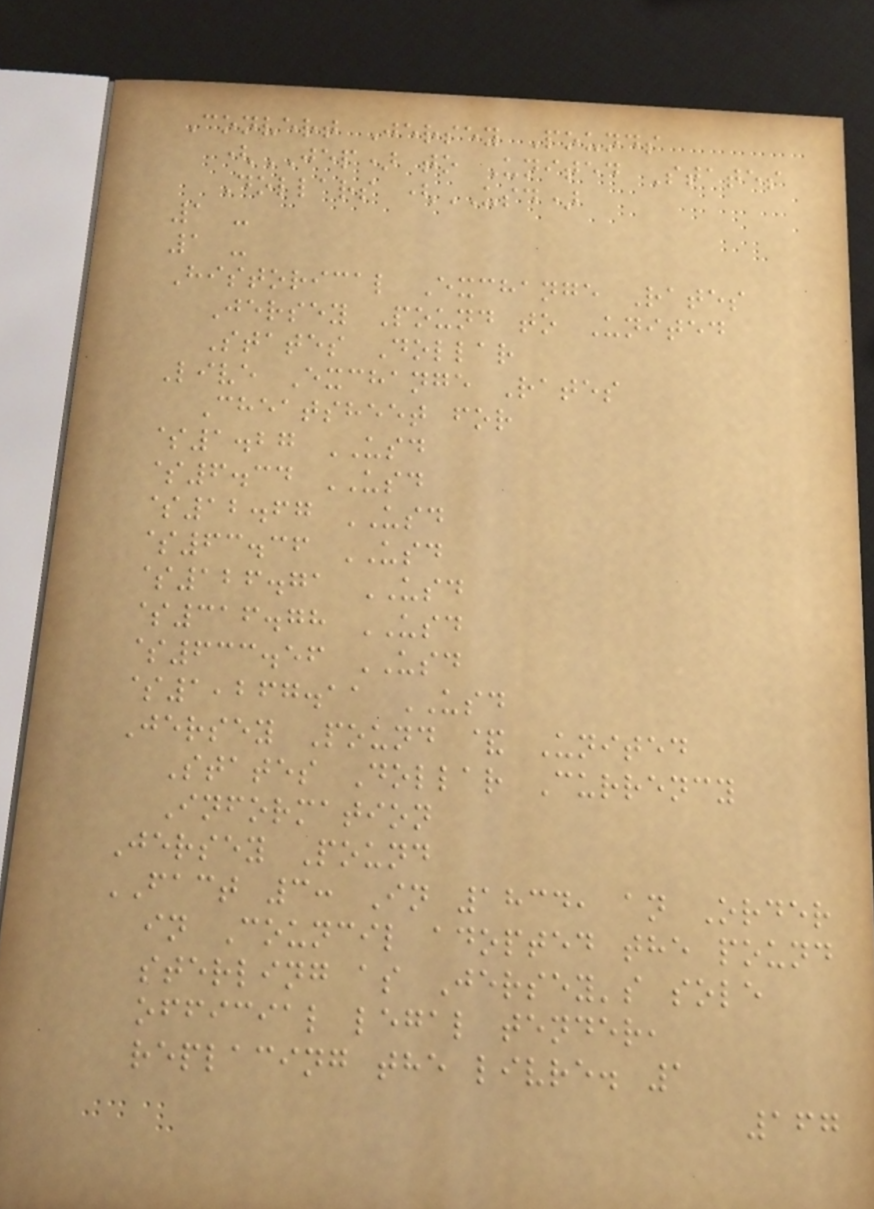Convert Jersey Pounds
(JEP) to United States
Dollars (USD)
1 -
1 -
Historical Exchange Rates
Jersey Pound to United
States Dollar
Live Exchange Rates
Cheatsheet for
$1.27 USD
$6.34 USD
$12.67 USD
$63.36 USD
$126.71 USD
$316.78 USD
$633.56 USD
$1,267.11 USD
Jersey Pound & United
States Dollar Currency
Information
Jersey Pound
FACT 3: In 1834, an Order
in Council adopted the pound
sterling as Jersey's sole
official legal tender,
replacing the livre. 1
167
